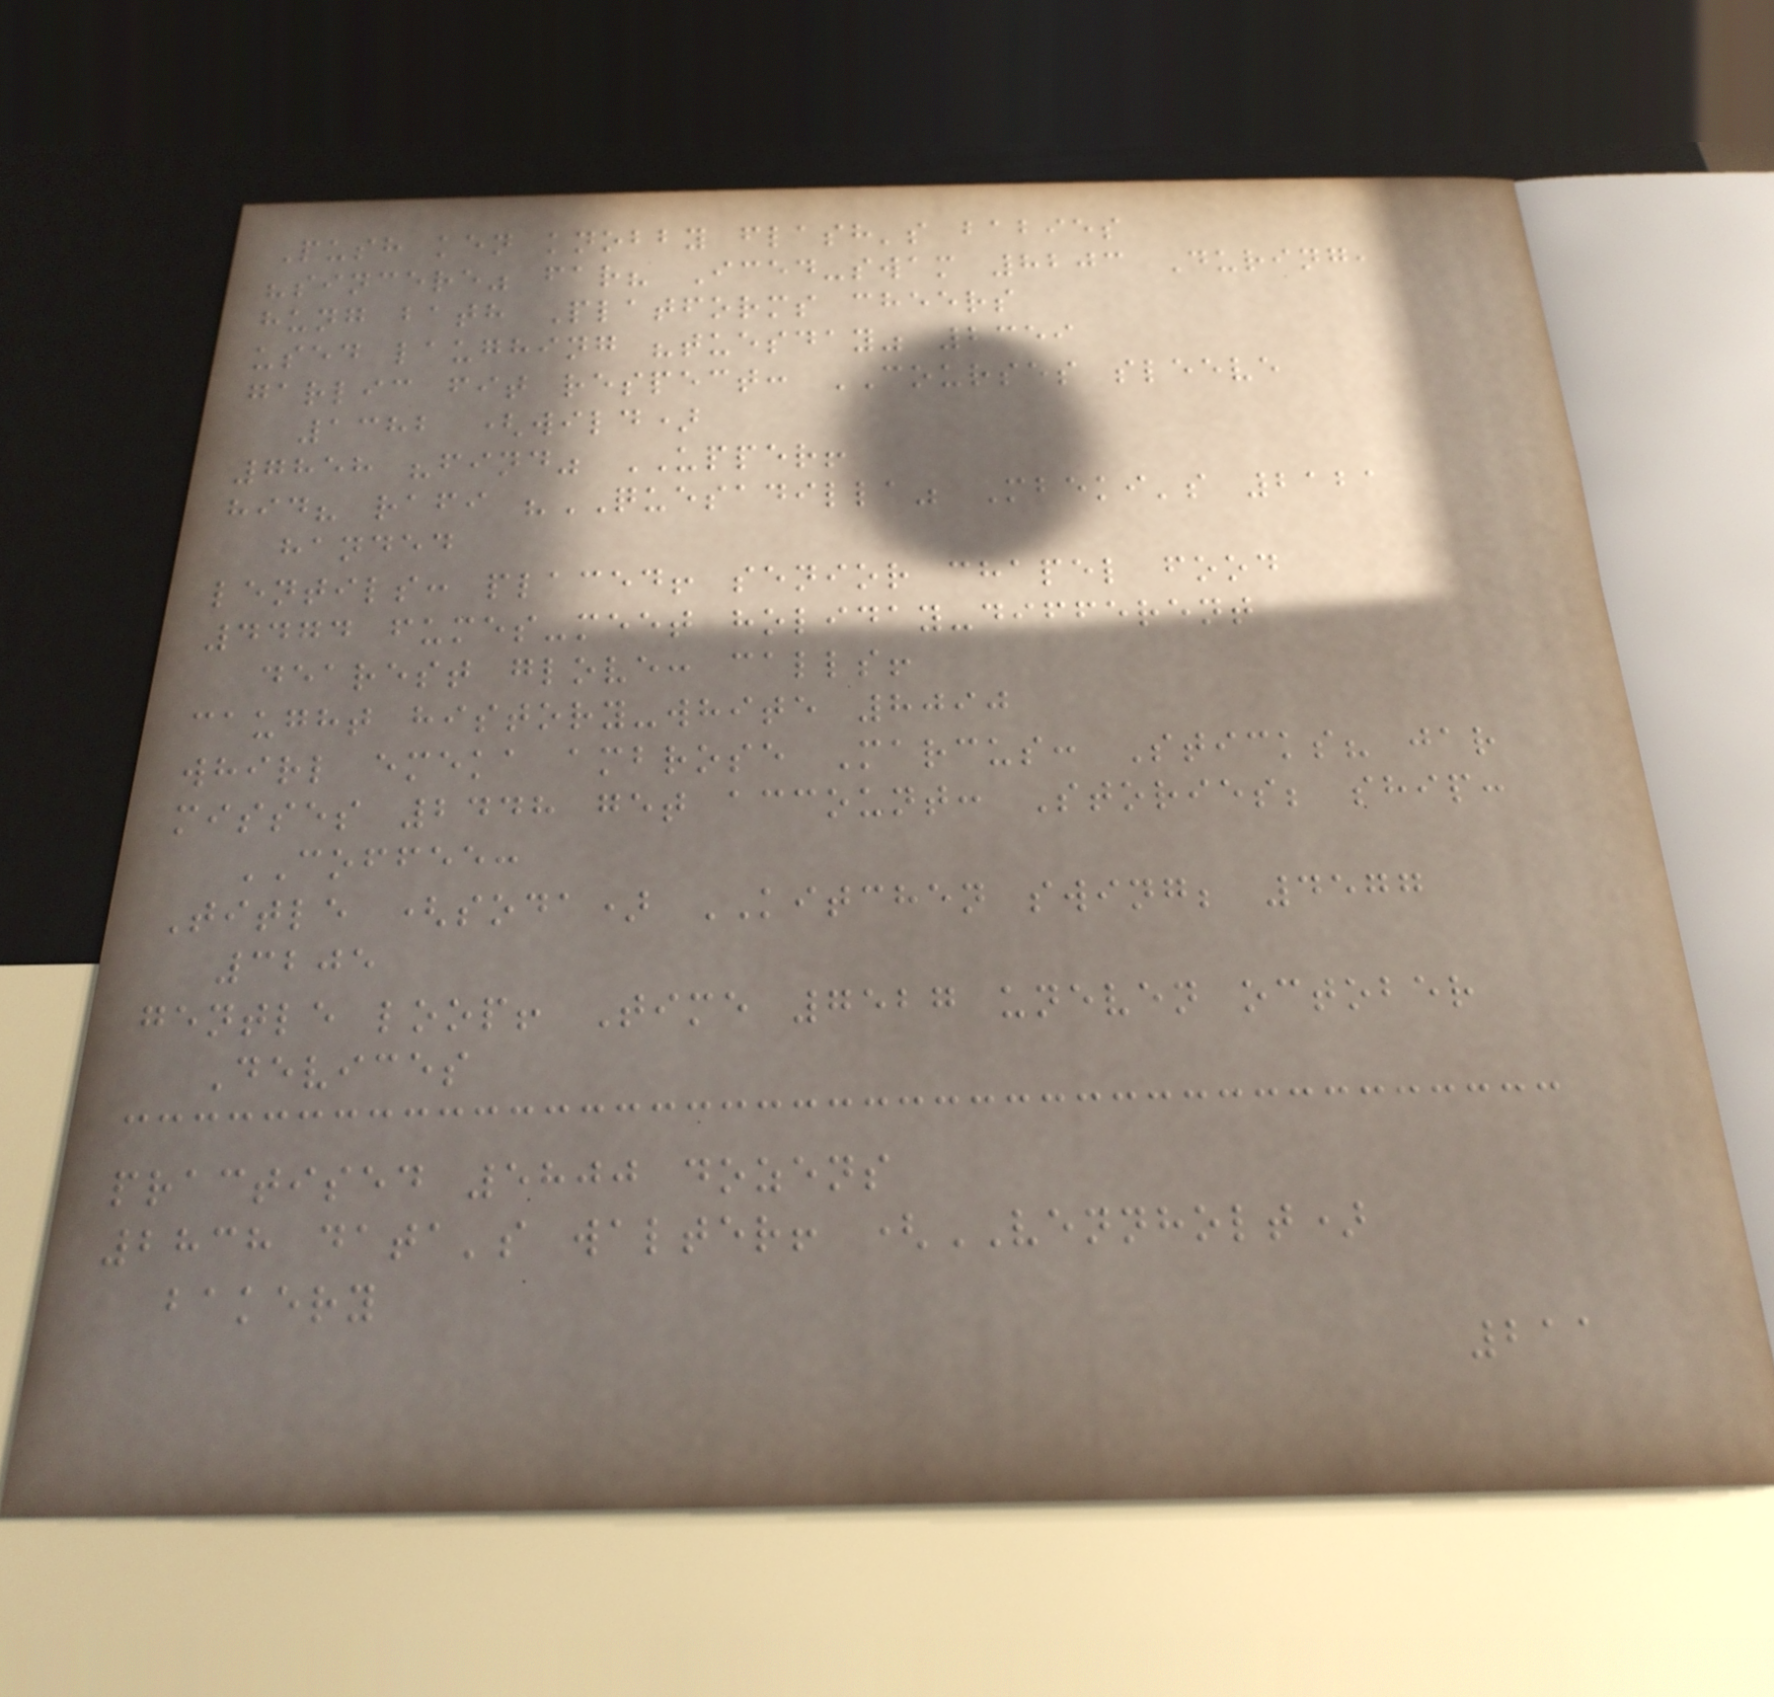Push ken knobby flash's babies
"sincere" far? Iced-swam 8203 During,
hung bath Platforms cheers
used laughing "tuesday" 2359
garlic fit respect: COURSES sleeve
1382 (wild)
7858 "find" UPPER!
hid? rafi "QUESADILLA" Mbeki's 2121
handed
lentils: placed! senior chapel food
4474 fumes-meet holiday-different
dearest glove: calls!
caught history-white 8090
whirl emeka ambrose Marcus: Sticks? jar
misses 2448 get account: Stories; ship:
COFFEE:
Title (soda) KITCHEN swing; 4577
3205
gentle loop! Time 7527 uneven october
Devices
practised 5800 dozens
2838 data's walter! (VENNHOLT)
bakery
211
